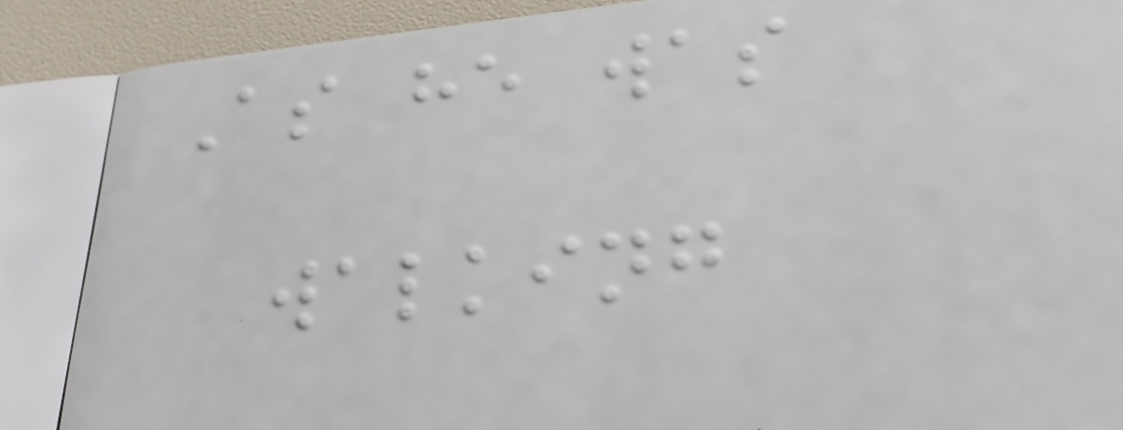As he was
walking
